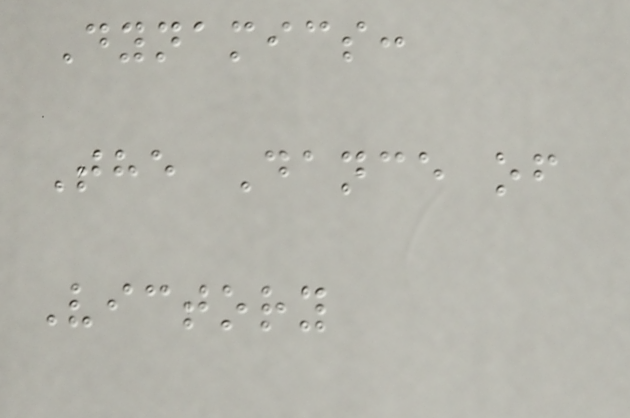Dynamics:
The Dance of
Victory
